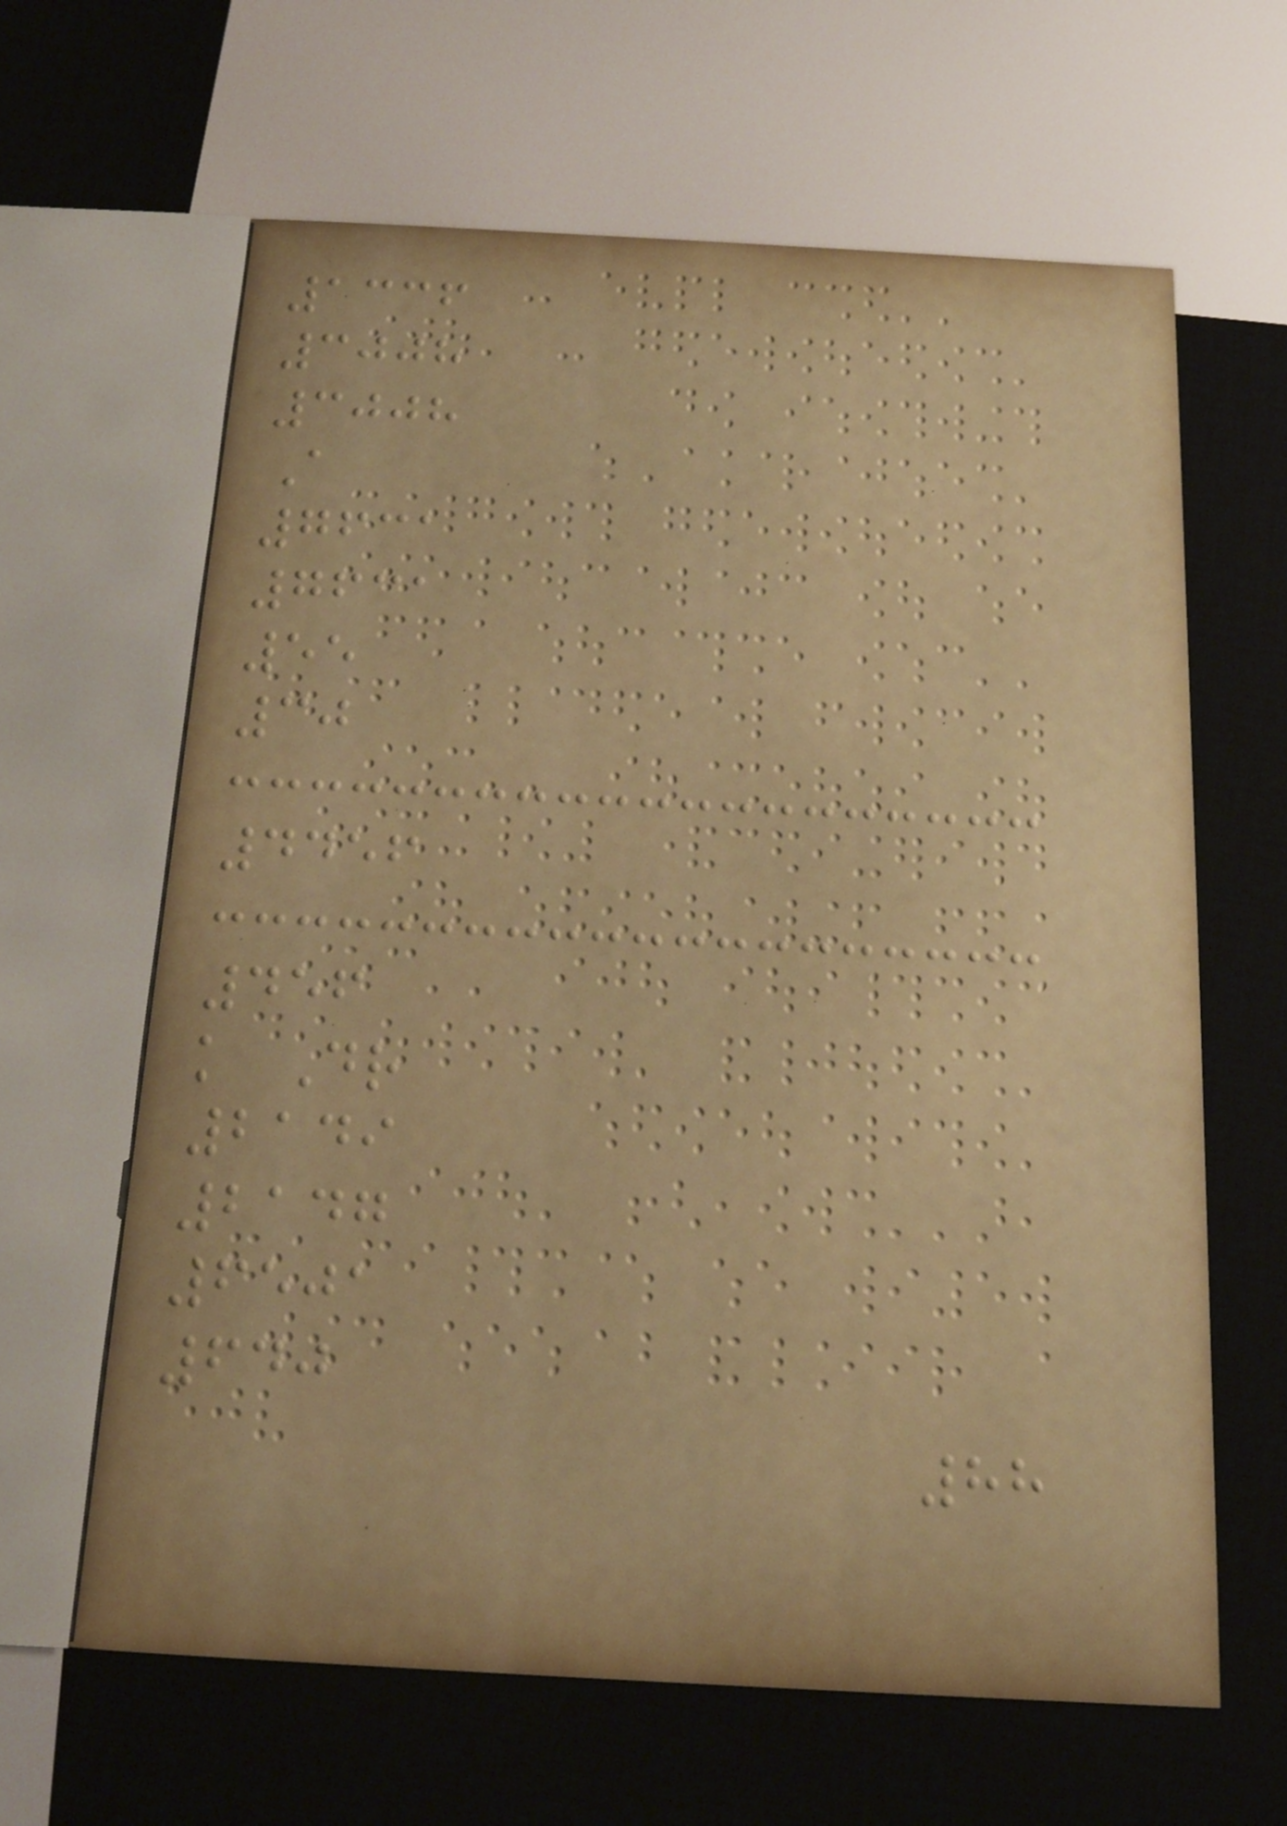1336
3008
3008
A
7631
7631
55
30
4456
456
k Dr
2149
2147
6501
640
88
